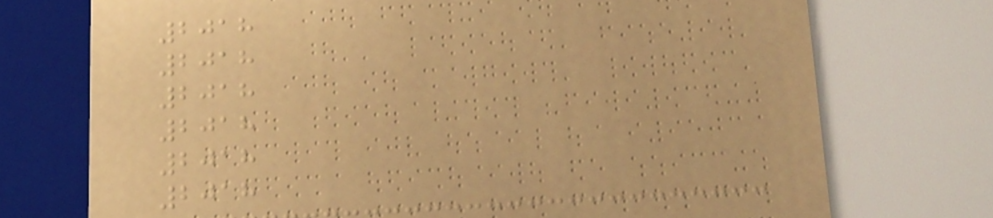2018
2018
2018
2018
2018
2018
